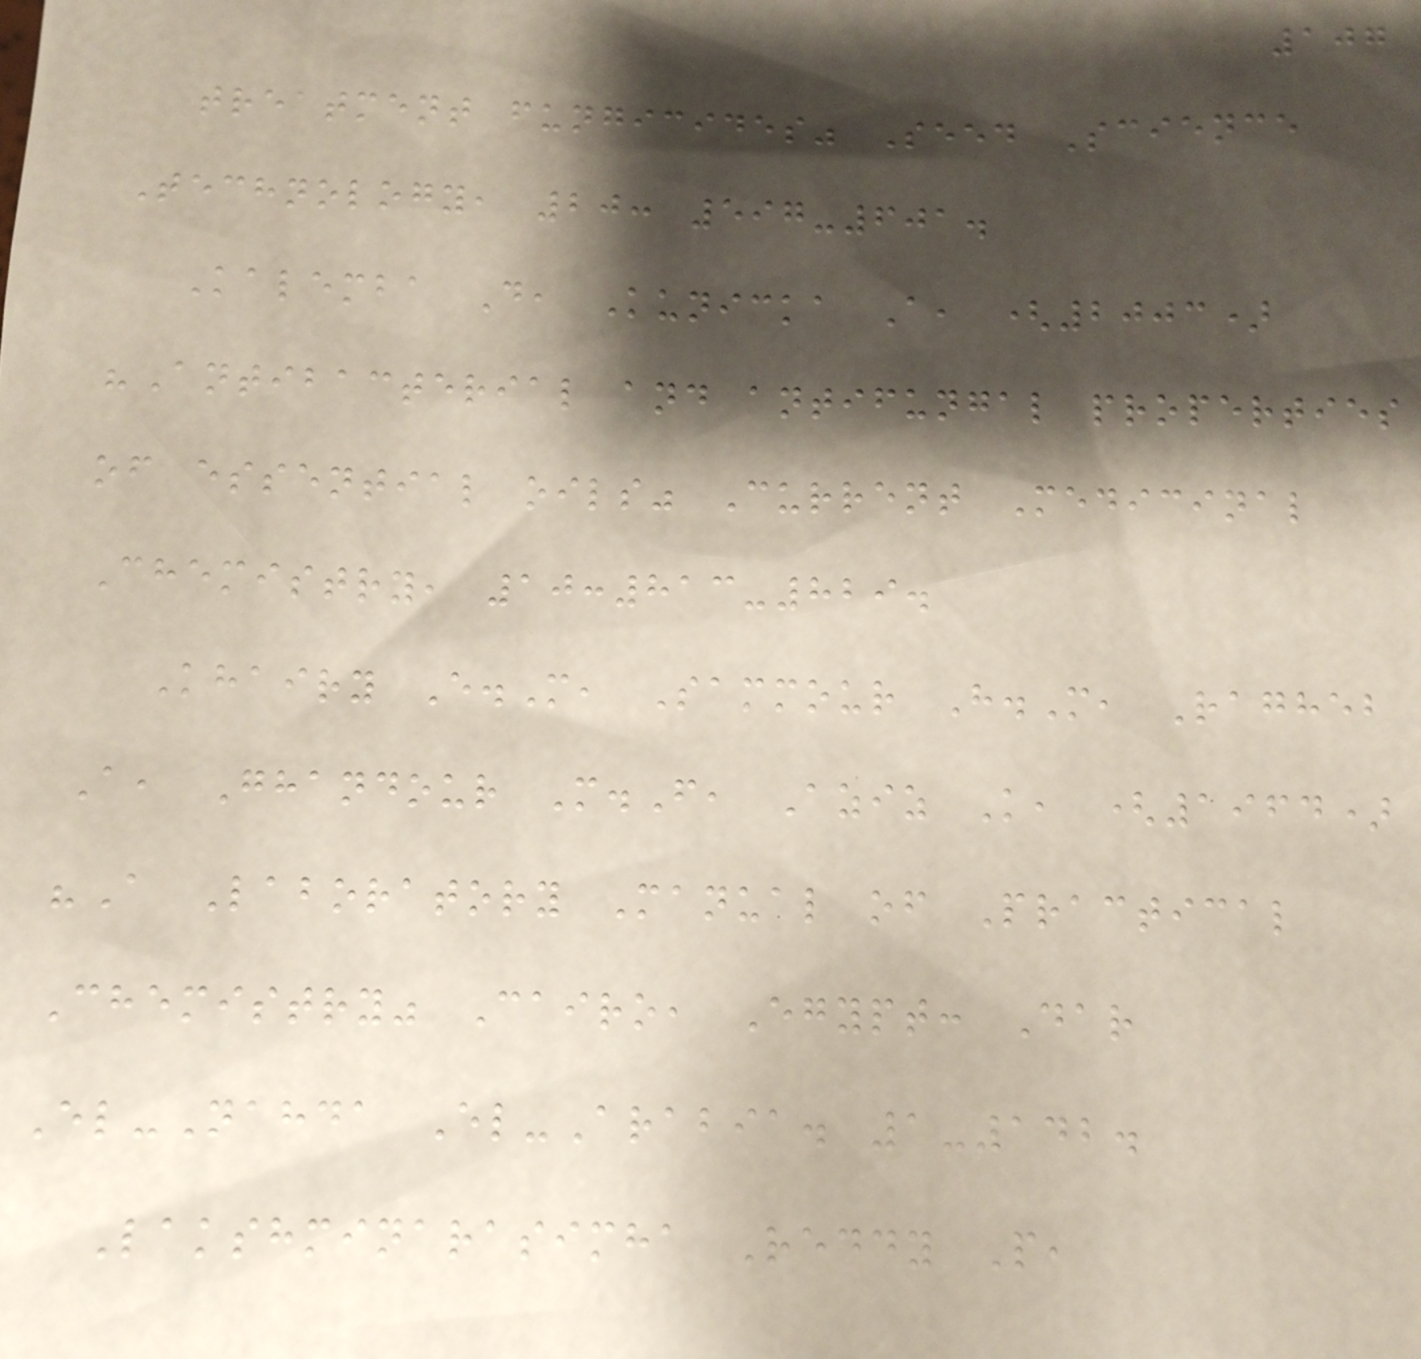107
treatment fungicides" Seed Science
Technology, 20: 597-601.
Kalemba D, Kunicka A, (2003)
"Antibacterial and antifungal properties
of essential oils" Current Medicinal
Chemistry, 10:813-829.
Khairy E.M, Sammour H.M, Ragheb
A, Ghandour M.F, Aziz K, (1964)
"A Laboratory Manual of Practical
Chemistry" Cairo, Egypt: Dar
El-Nahda El-Arabia. 1-142.
Lakshminarasimha Reddy P,
